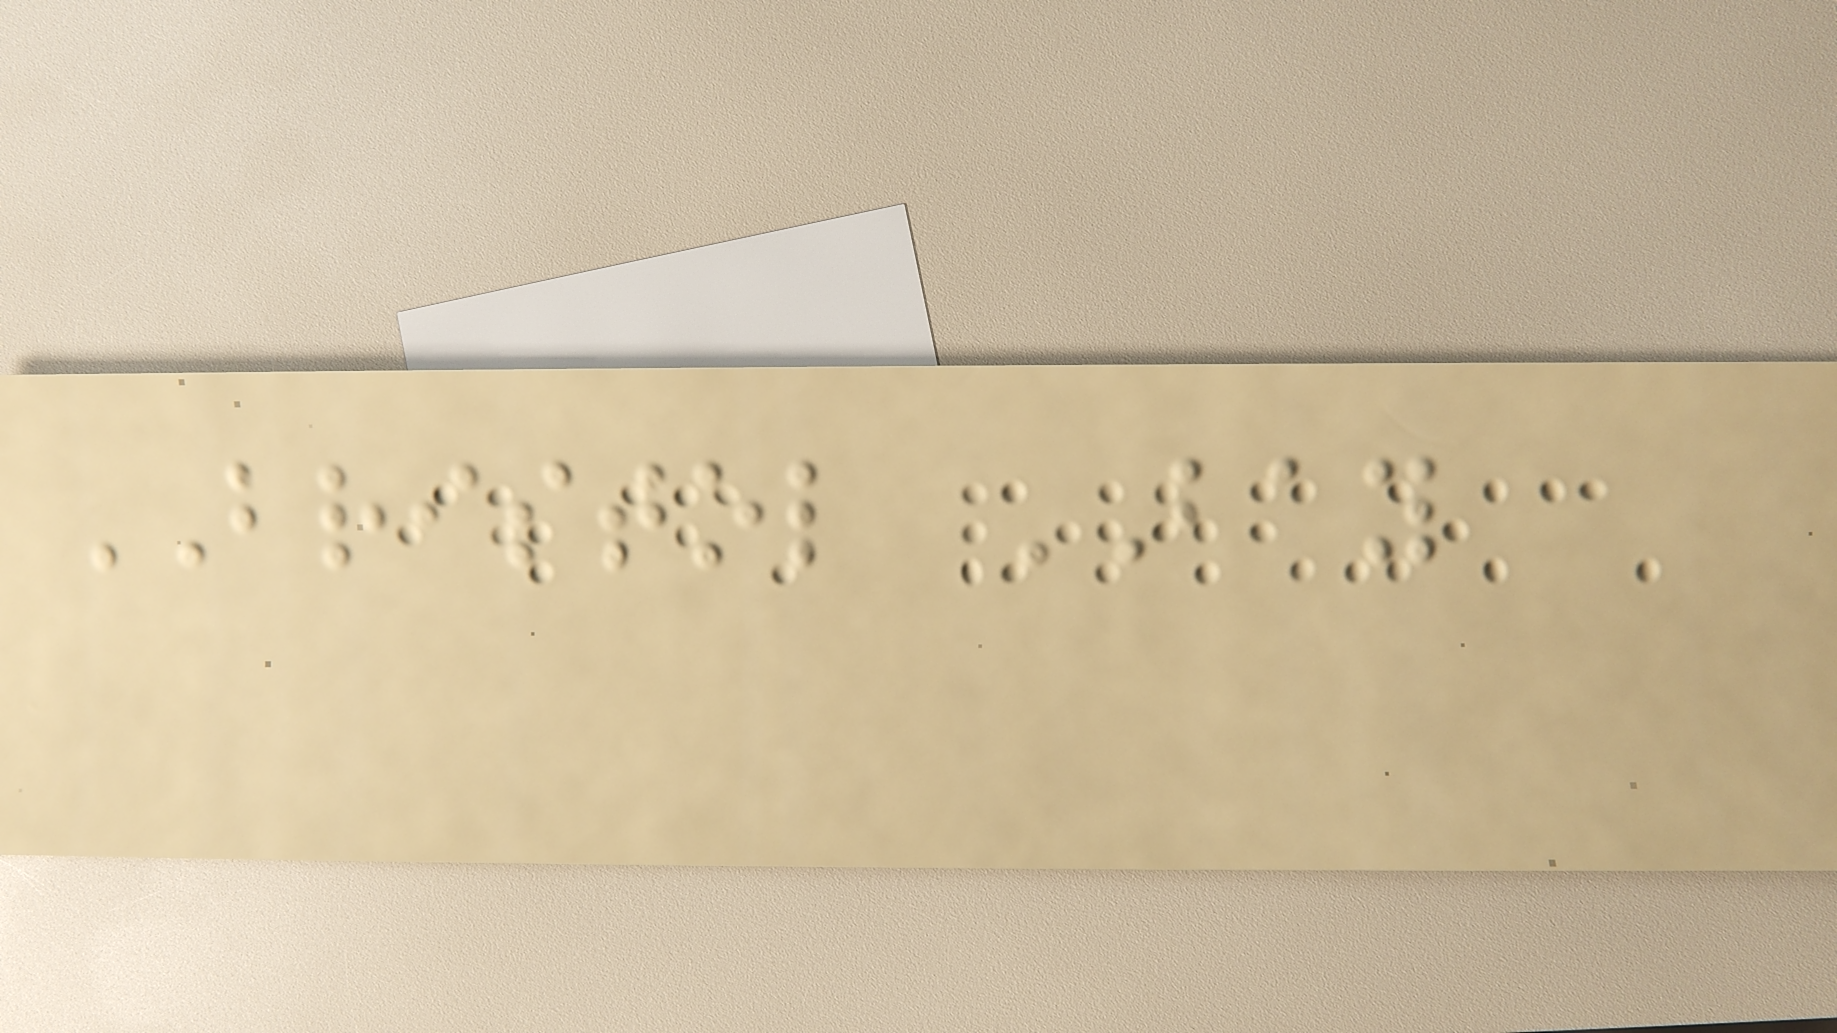BRISTOL BAY
